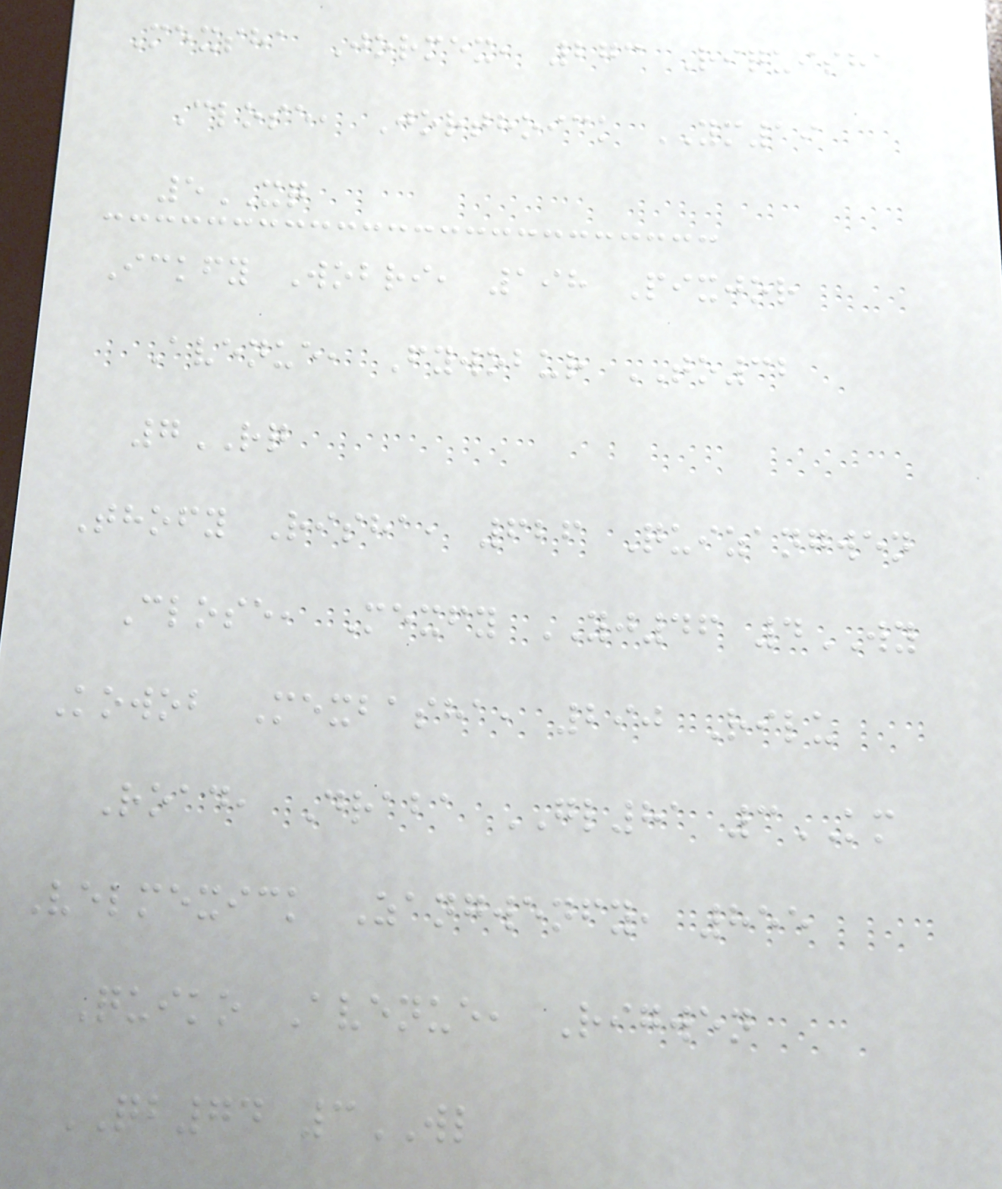Mexsha Jormex, 273 Riquisha
Close, Jorthoick YM19
5XQ
Ickfy Wobri, 198 Pixjor
Avenue, Fywobur TO32
7RQ
Thofy Risha, 626 Quizangwen
Close, Mexfy YJ46 4WY
Kowob Mexbasha, 290 Rilu
Road, Draba GL81 3KM
Velmexick Zangwenfy, 855
Quiko Avenue, Rigwen
QB74 3WL
